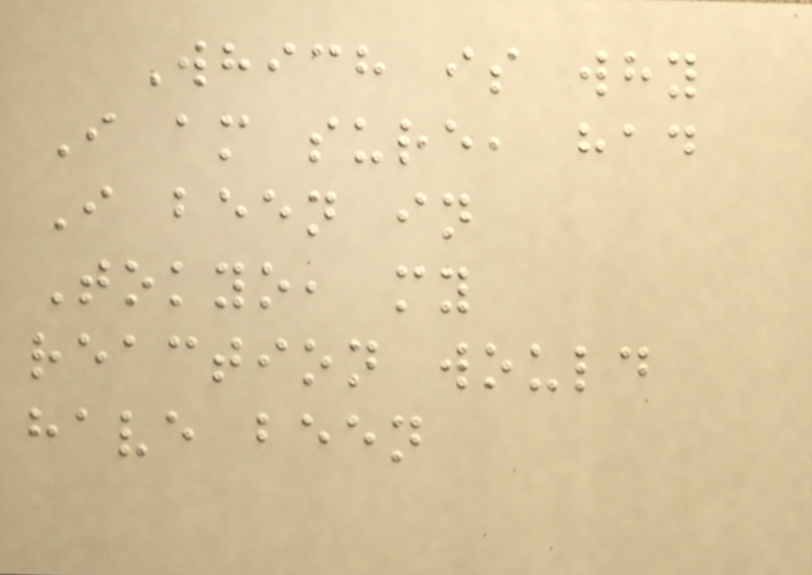Which is why
I am sure, had
I been in
Tokyo, my
reaction would
have been
